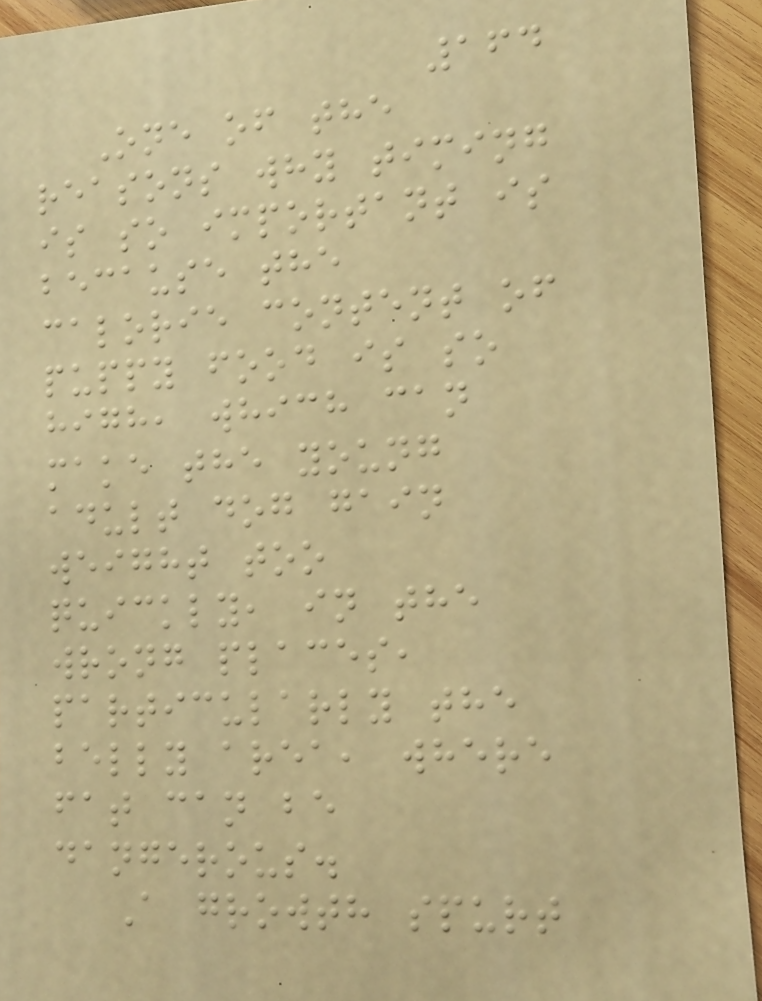164
One of the
reasons why timing
is so important is
because the
calorie content of
puppy food is so
high, which can
make the young
adult dog gain
weight too
quickly, in the
wrong places,
particularly the
belly area, where
fat can be
dangerous.
A growth spurt
